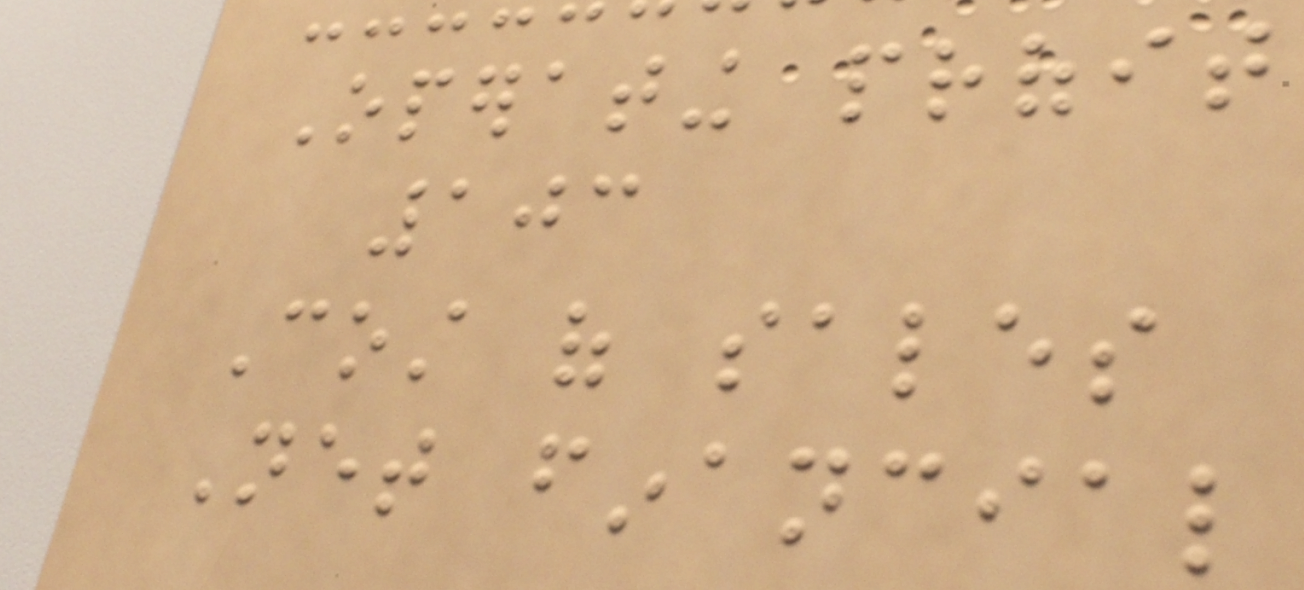Operating profit
103
Cost of sales
Net financial
